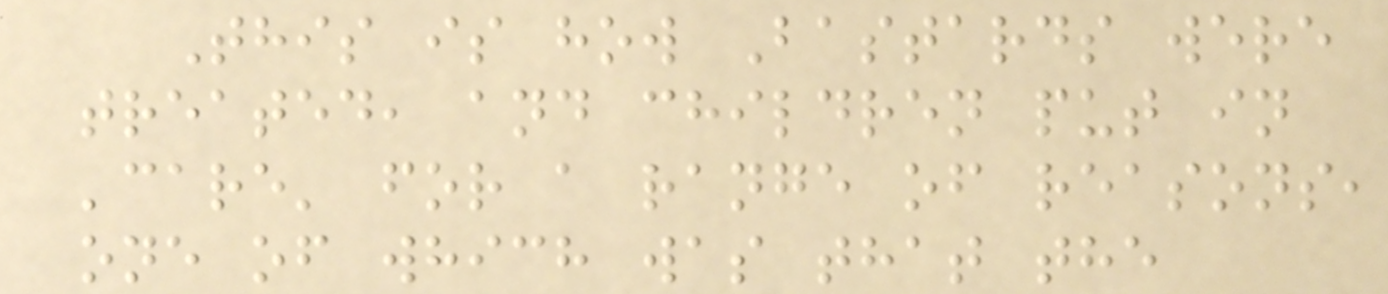This is how Bastards were
treated, and children put in
'care' for a range of reasons,
one of which was that the
